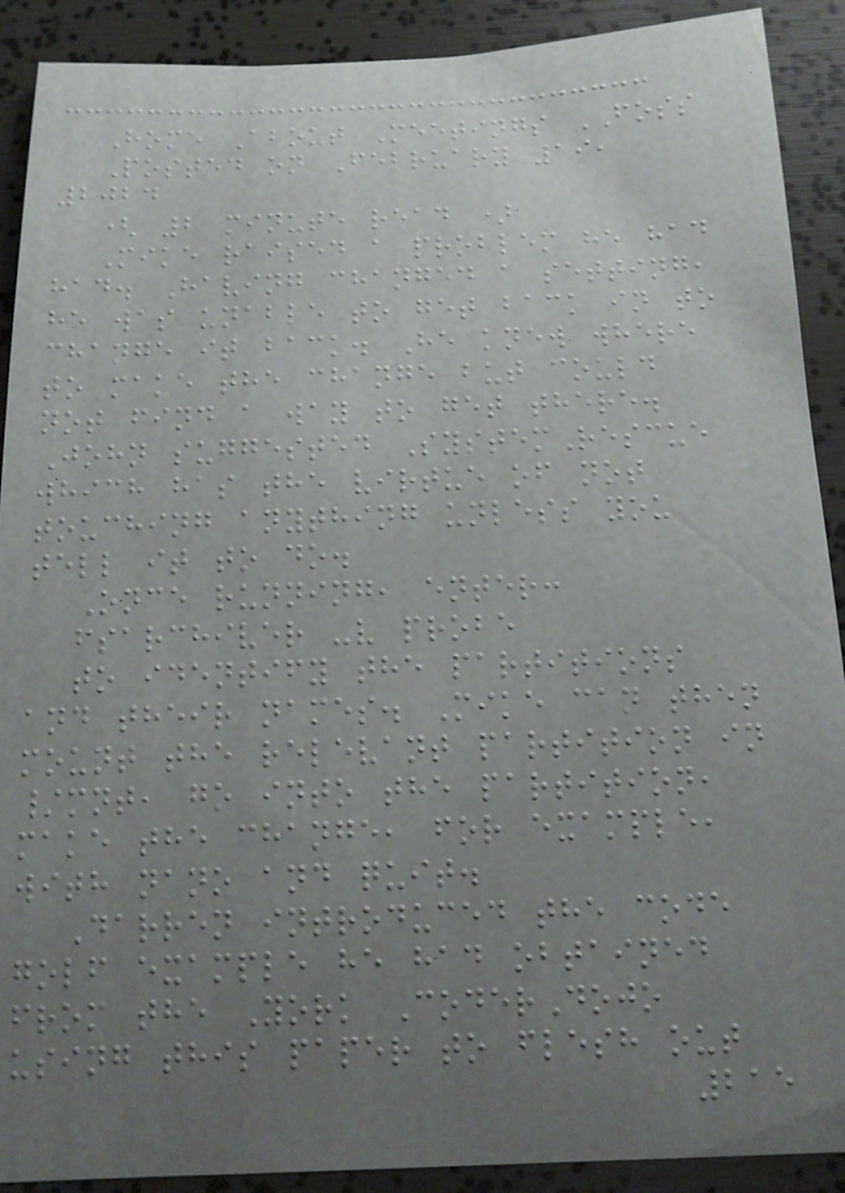Home About Meetings FOSS
Posted on February 19,
2024
( 2 minute read )
Mike raised a problem he had
had. Having changed a setting,
he was unable to get back in to
change it back. He knew where
to make the change but could
not find a way to get there.
John suggested SystemRescue
which has the virtue of not
touching anything unless you
tell it to do.
Once running, enter:
fsarchiver -v probe
to identify the partitions
and their names. Mike can then
mount the relevant partition in
/mnt, go into the partition,
make the change, for example,
with nano and quit.
Darren introduced the code
golf example he had obtained
from the York CoderDojo
using this paper to flesh out
215
